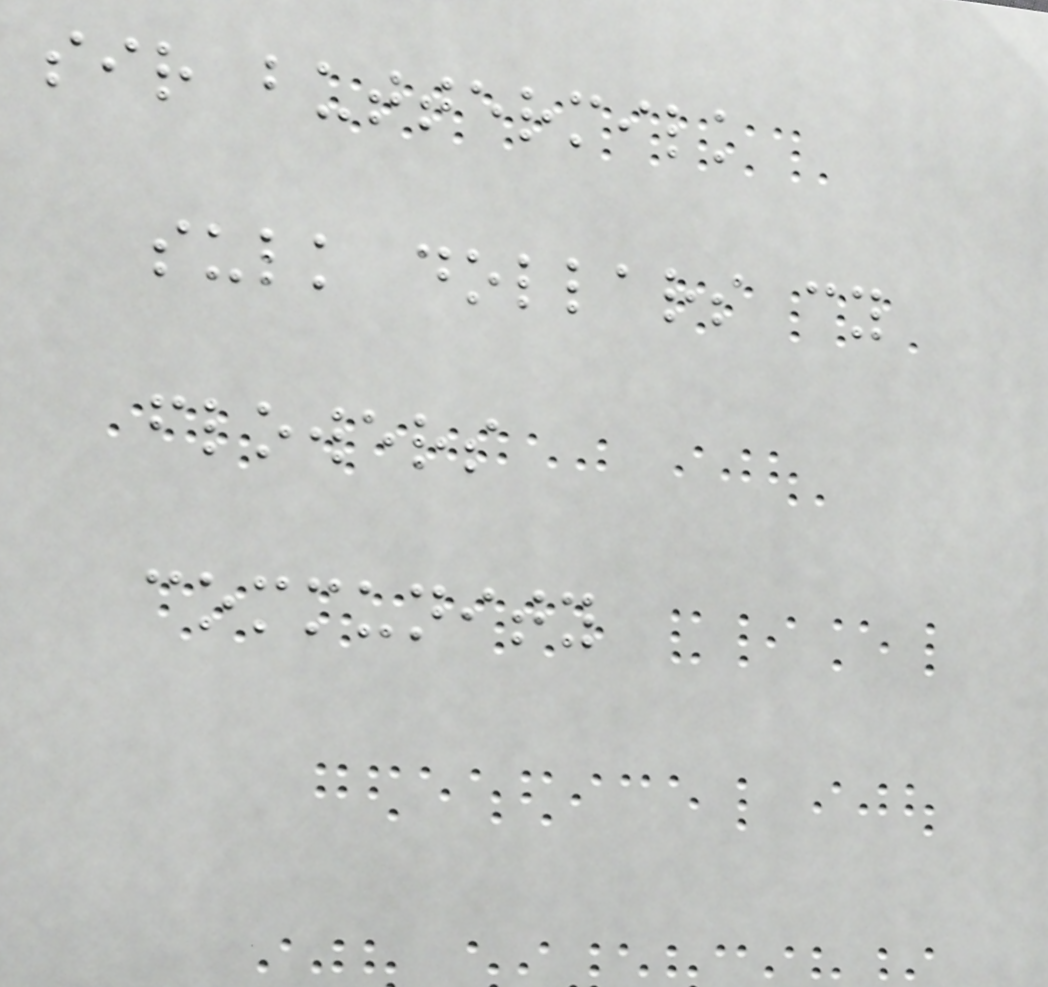sir buttermilk
sulk dollars cy
flowers
community
